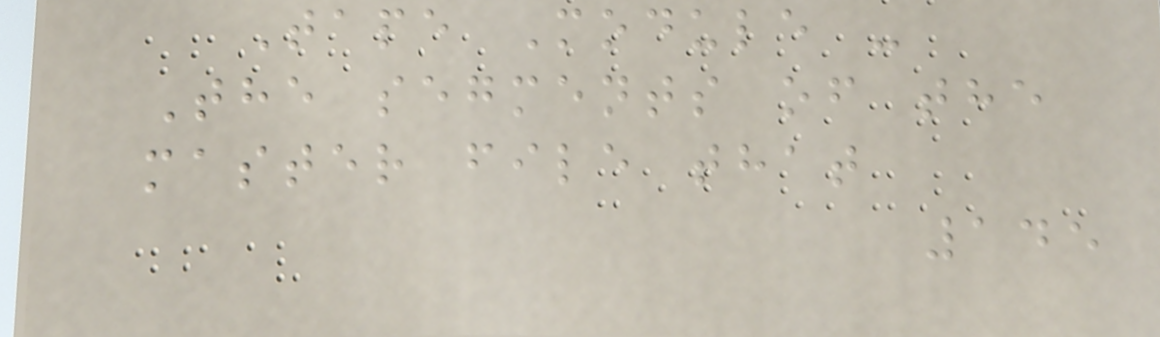Tape Module -
The segments of the
master file that
145
